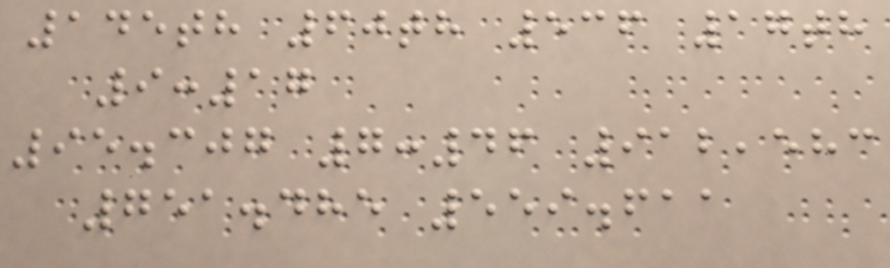145th 60th 536 17th
9:17
95.307 7:46 912,583
751.485 559.611
